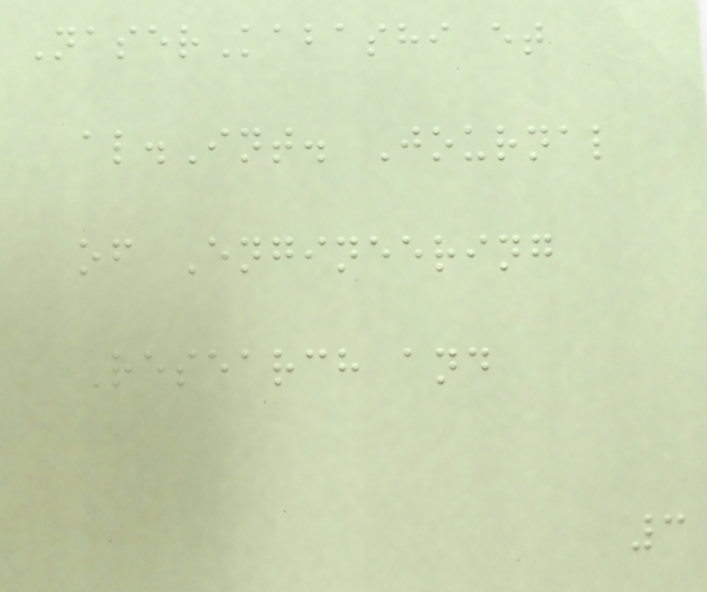NaserKabashi et
al.Int. Journal
of Engineering
Research and
3
